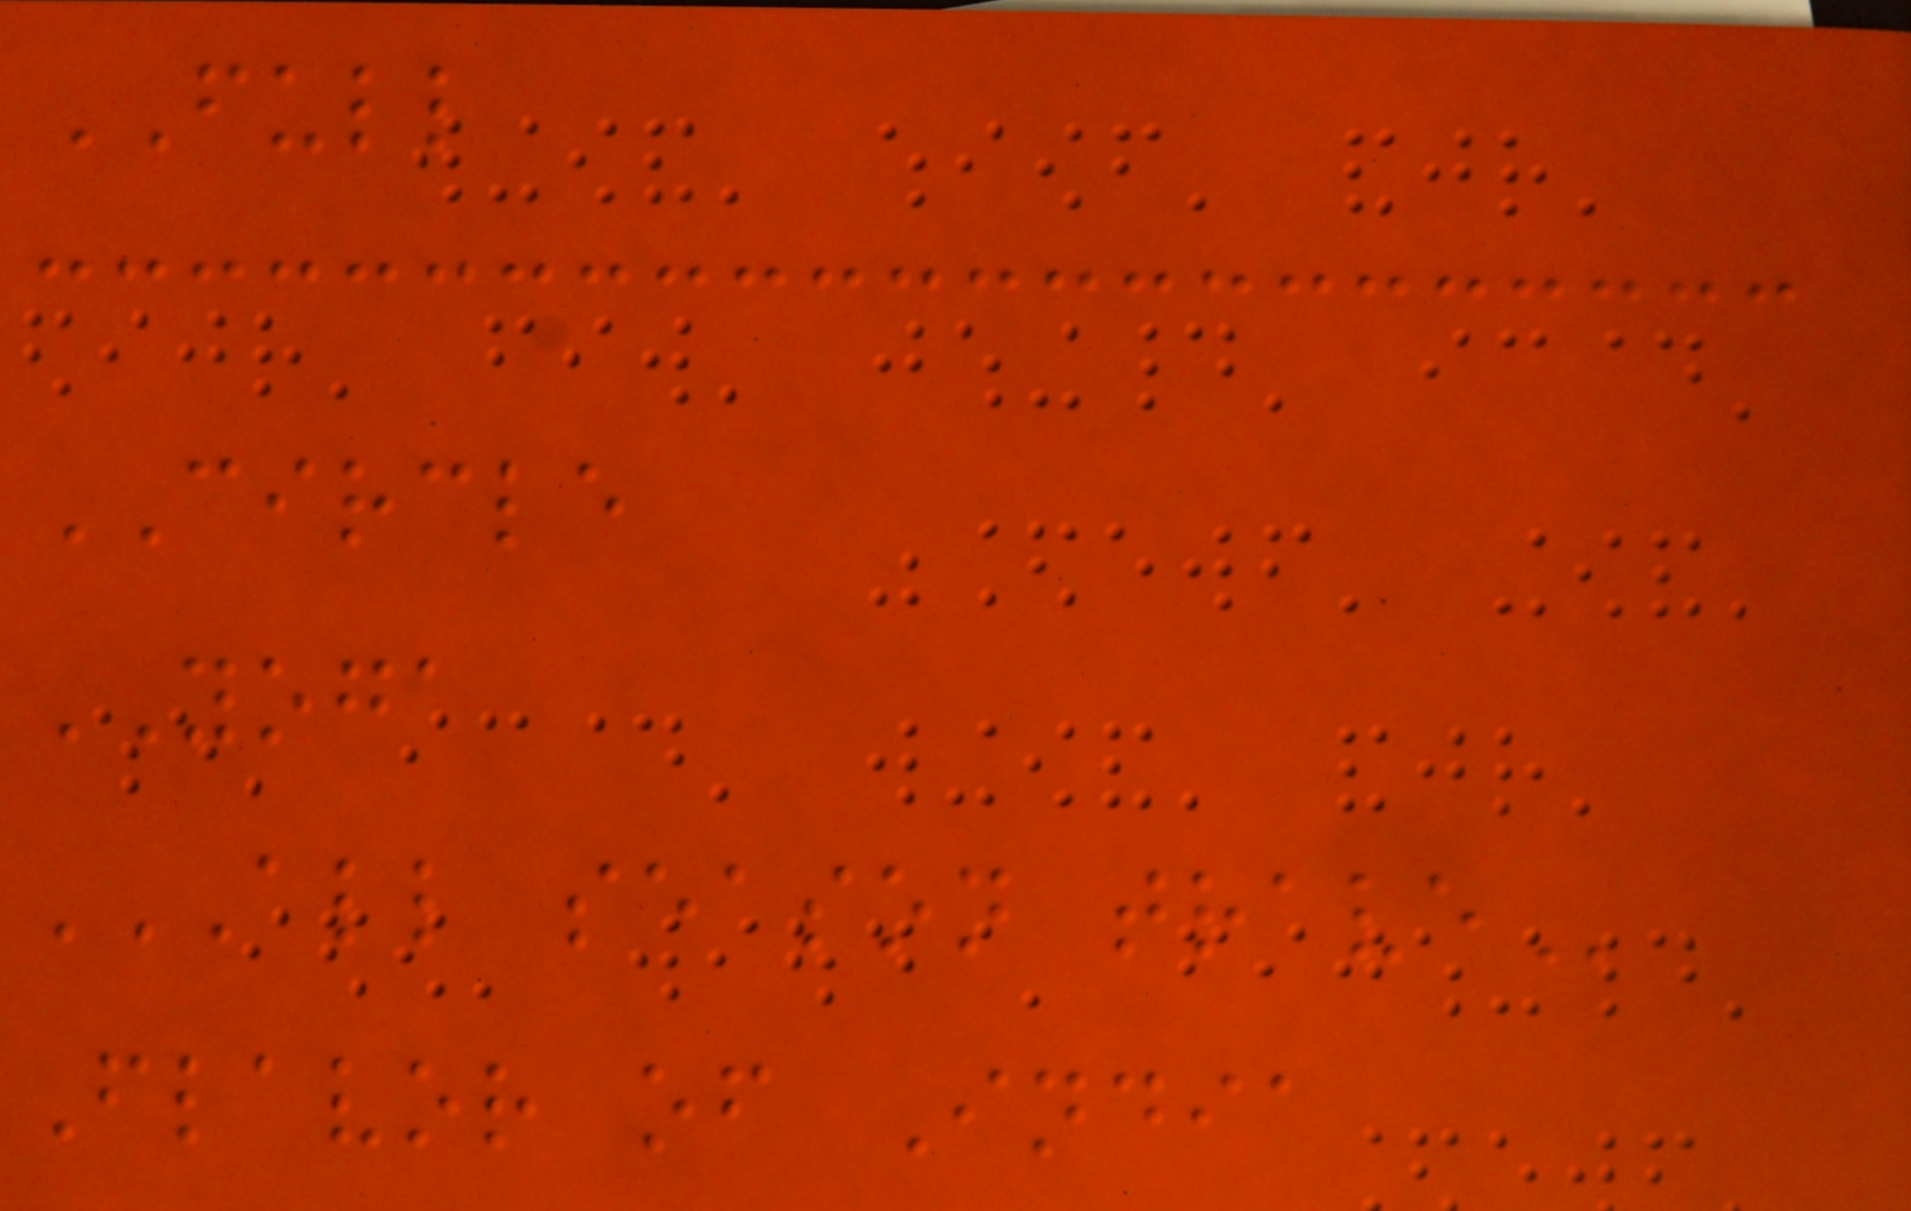FULL
CIRCLE
YOGA
ALL SEASON TRAVE
Flavor of India
